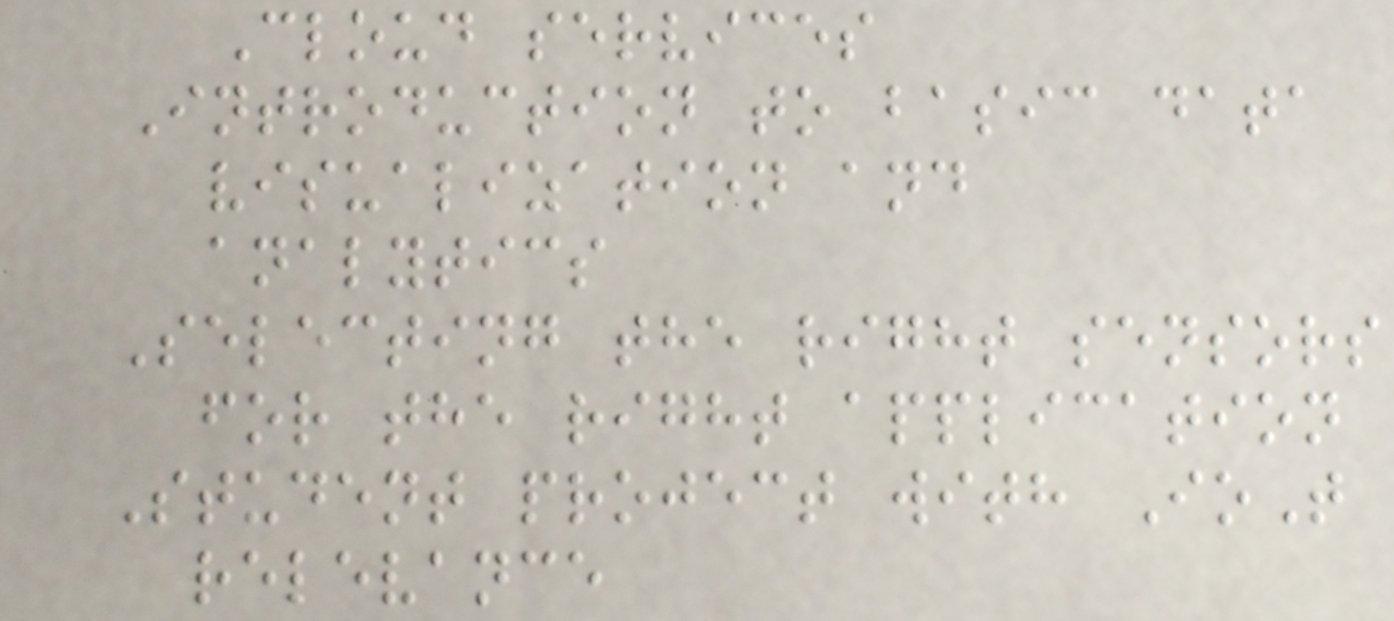Cloud services
Introduction to basic data
visualization and
analytics
Selecting the right sensors
for the right application
Student project with IoT
relevance
